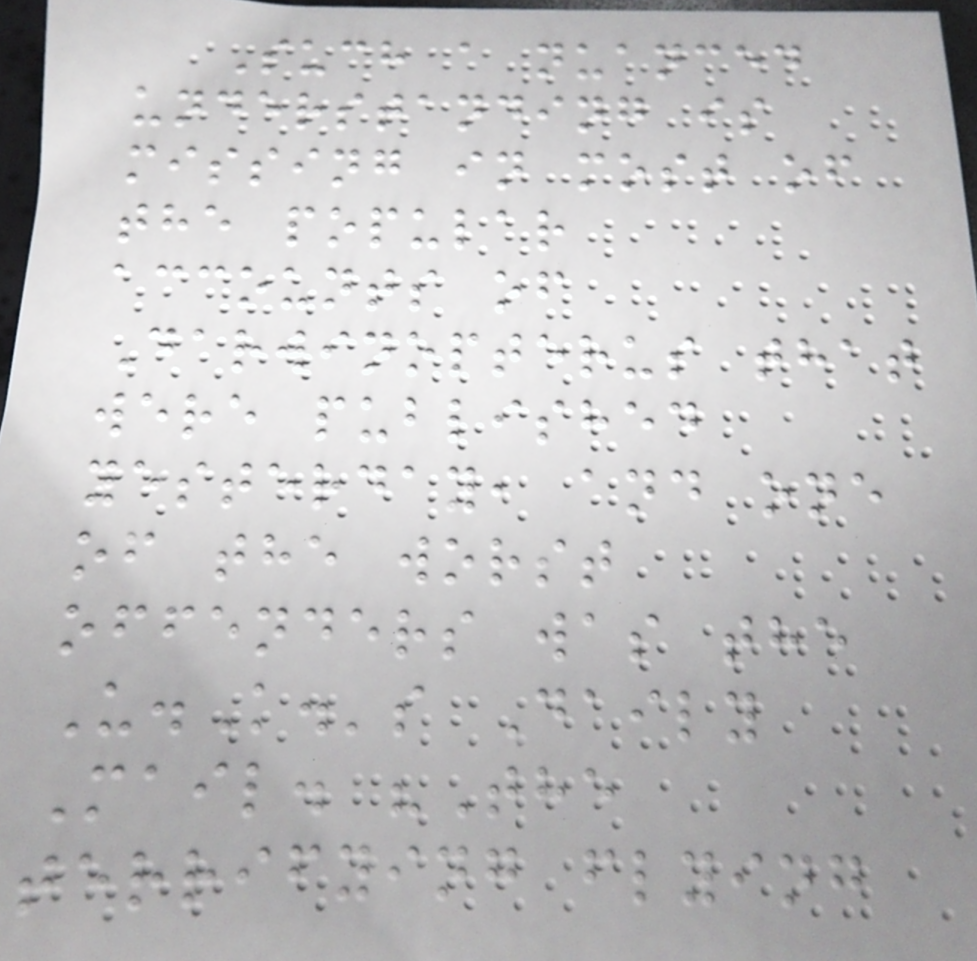Such a nuanced
understanding is
missing in most of
the popular
accounts of
Darwinopterus that
were published
yesterday, and one
of the worst
offenders was the
U.K.'s Daily
Mail. "The
terrifying flying
